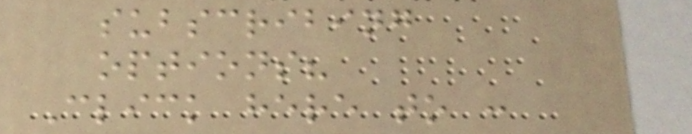subscribing
options?
Click here to :
